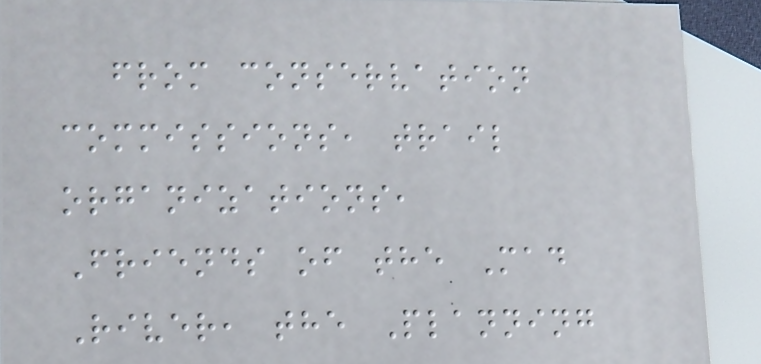from conservation
commissions, trail
organizations,
Friends of the Mad
River, the Planning
